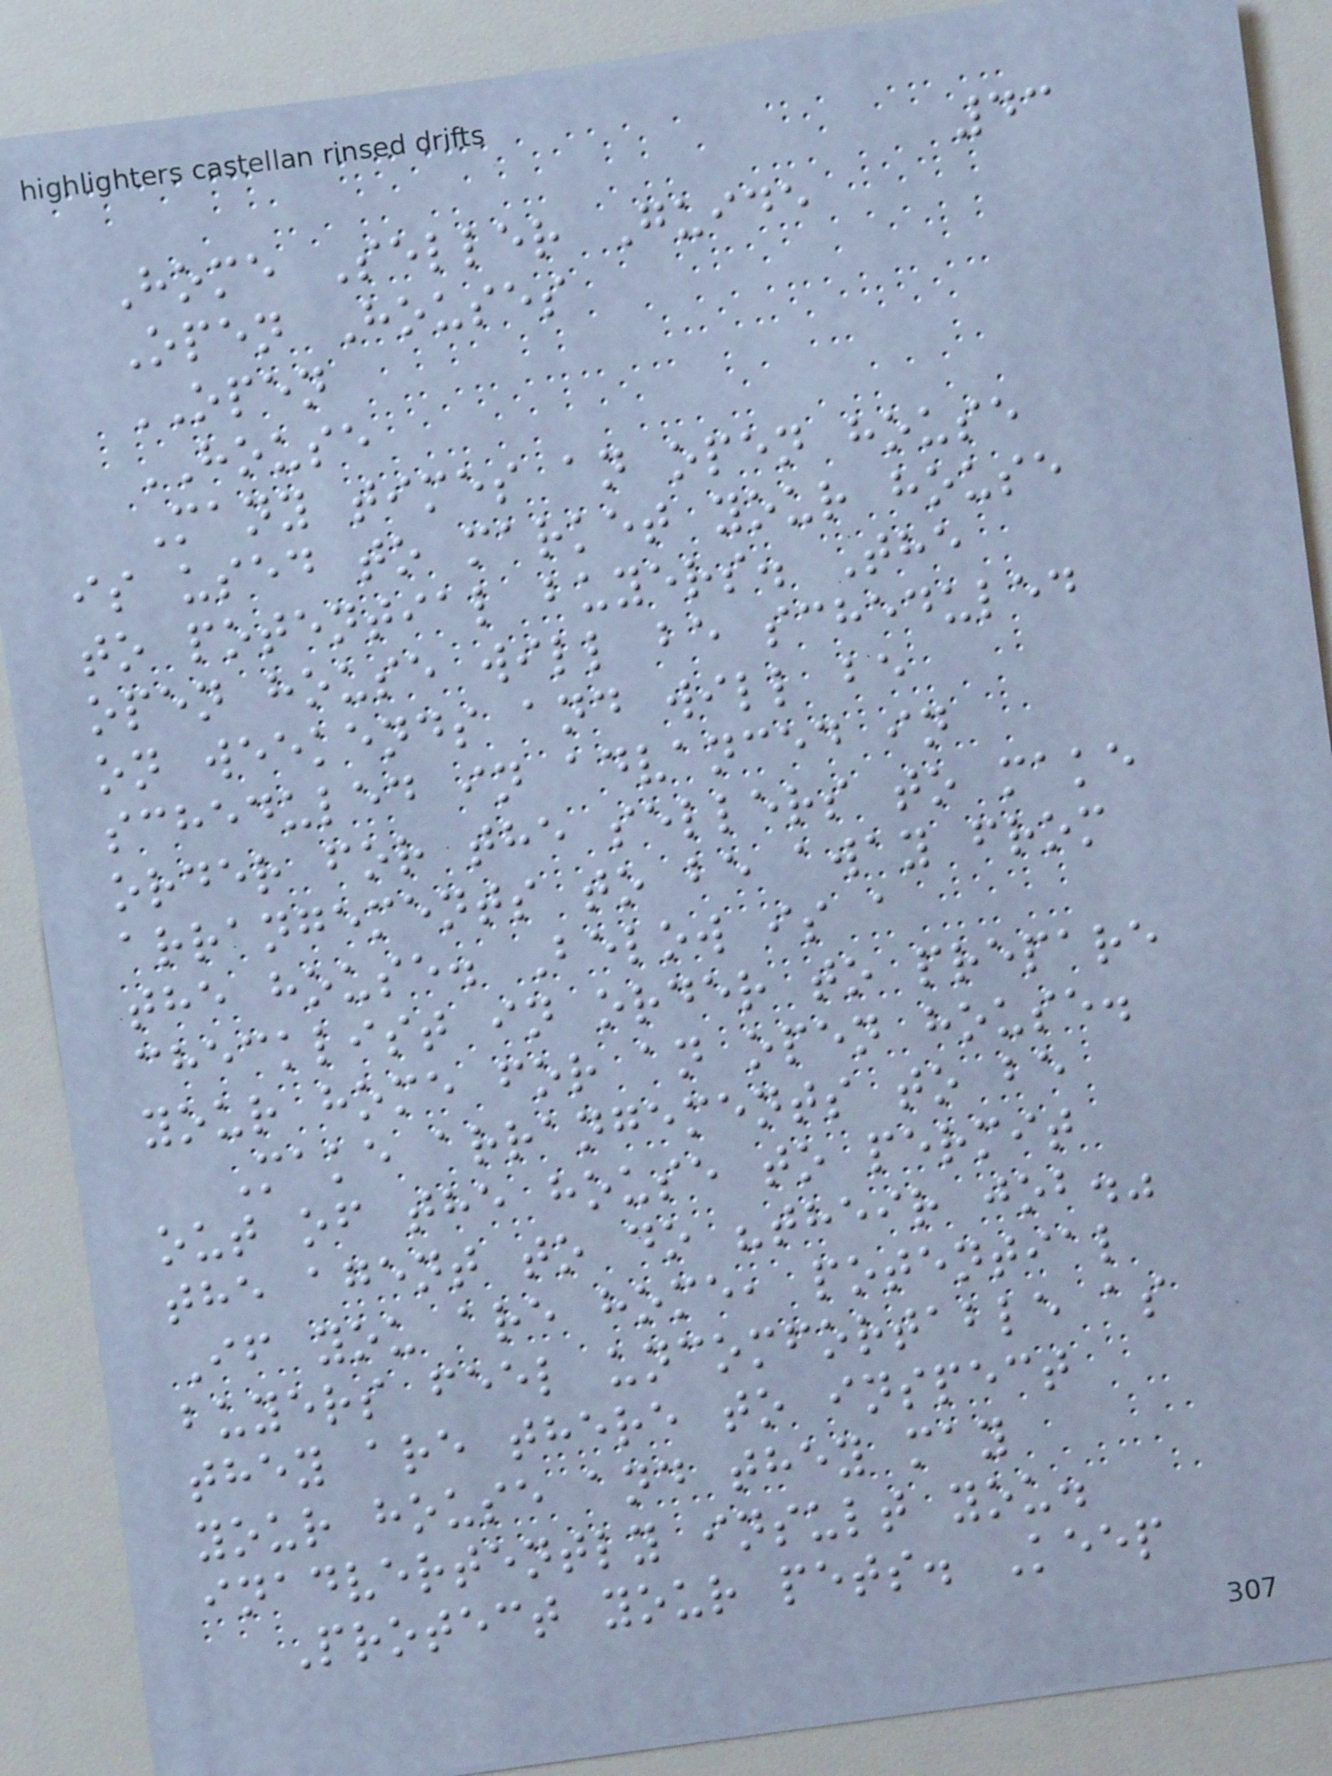43
Home Seller Guide
Open Houses
OPEN
HOUSE
Many times an open house
is used to market your house
to potential buyers. The
open house will be scheduled
on weekends and will be
scheduled in advanced in
order for the sellers to make
arrangements to be away from
the house. Below is a
checklist in order to prepare
your home for an open house.
Make arrangements to be
out of the house to permit
the agent to do "their job."
If you are home, potential
buyers feel uncomfortable as
they are there to inspect
your house and they may
inadvertently insult you.
Protect your pets. Keep
